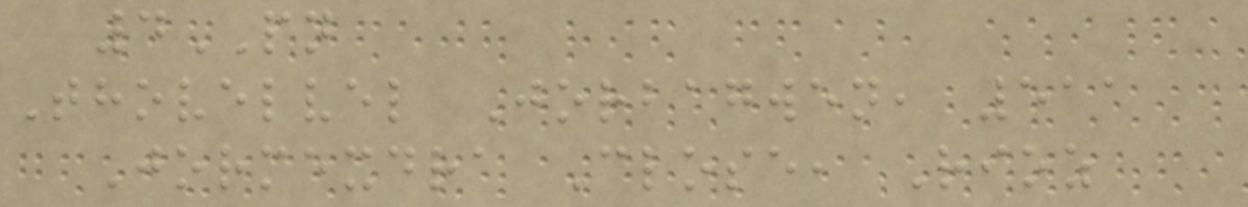4PN
Thovelvel Jorbagwen, 511
Jormexdra Close, Rioz
